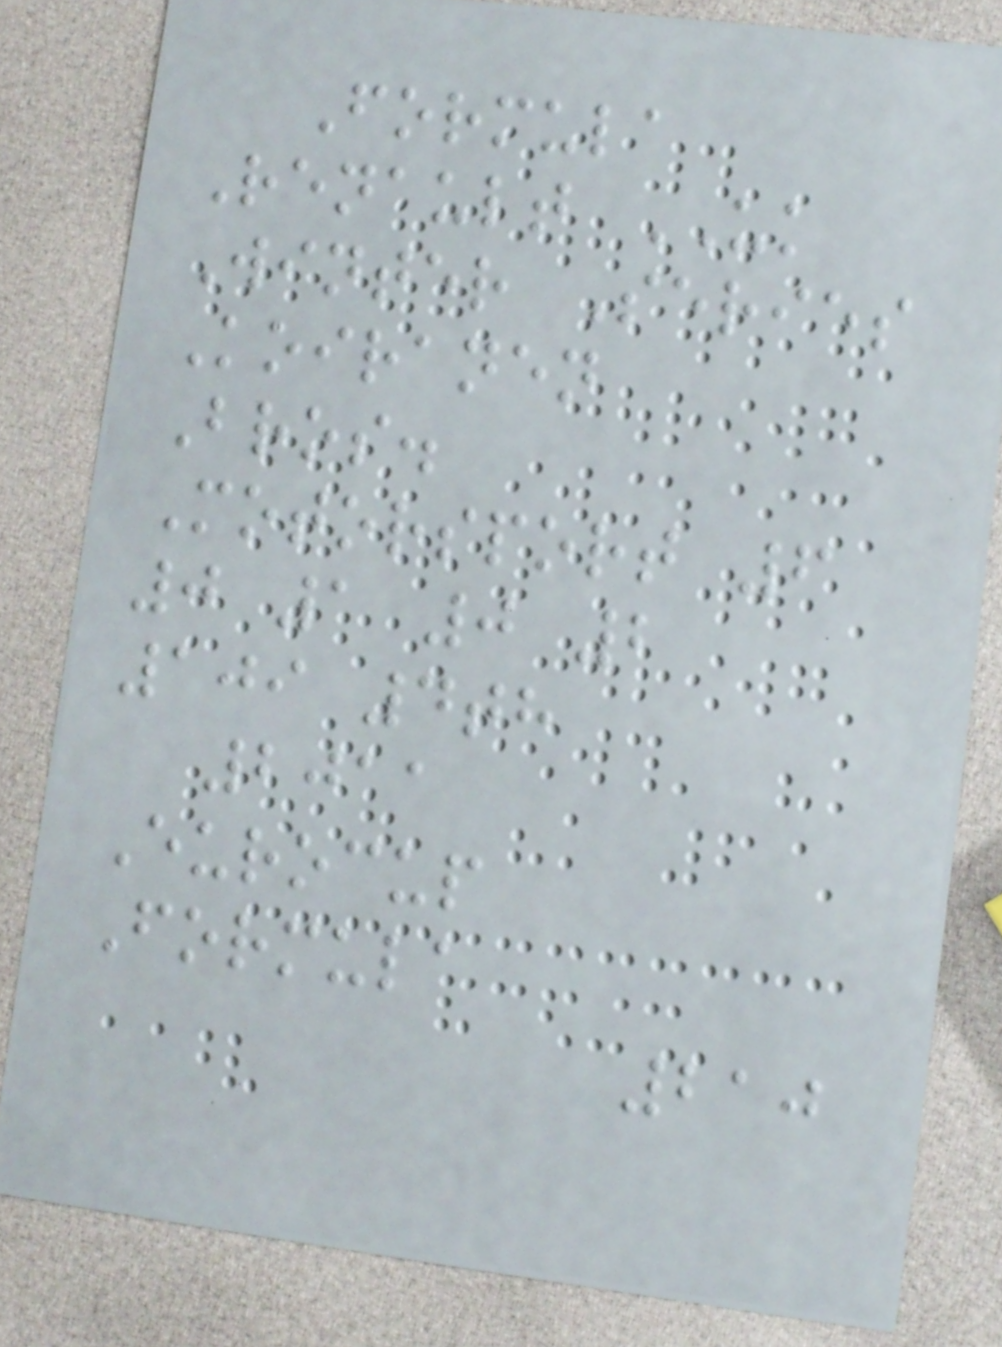Formula
Renault UK
Winter Series
Koiranen
Bros.
Motorsport 6
0 1 0 2
109 4th
2011
Eurocup
Formula
210
